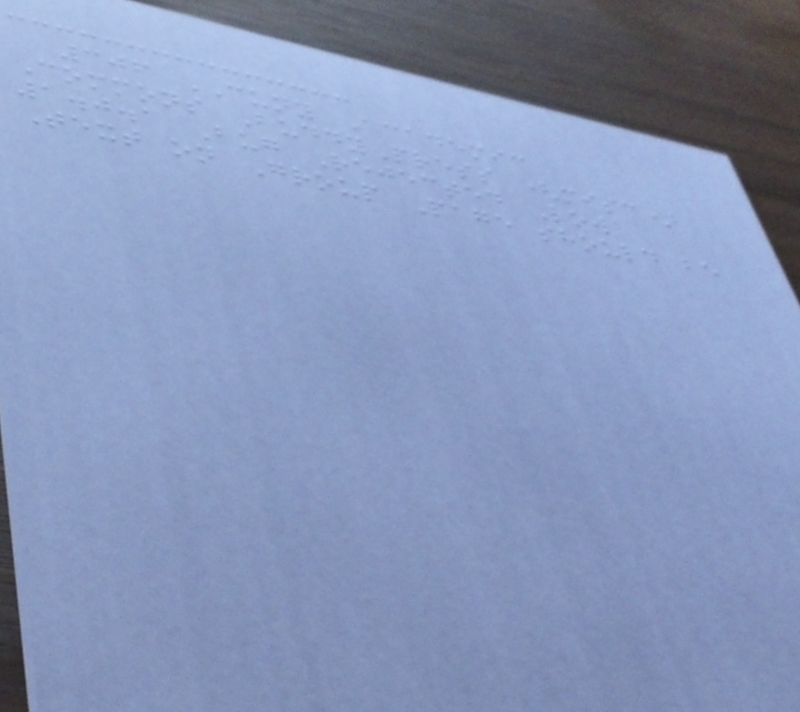306 CUNY Academic
Commons BuddyPress (misc)
1.0.1 Bug Rejected Low
Text on Group Page should be
